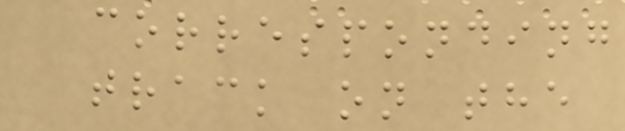corresponding
track on the
